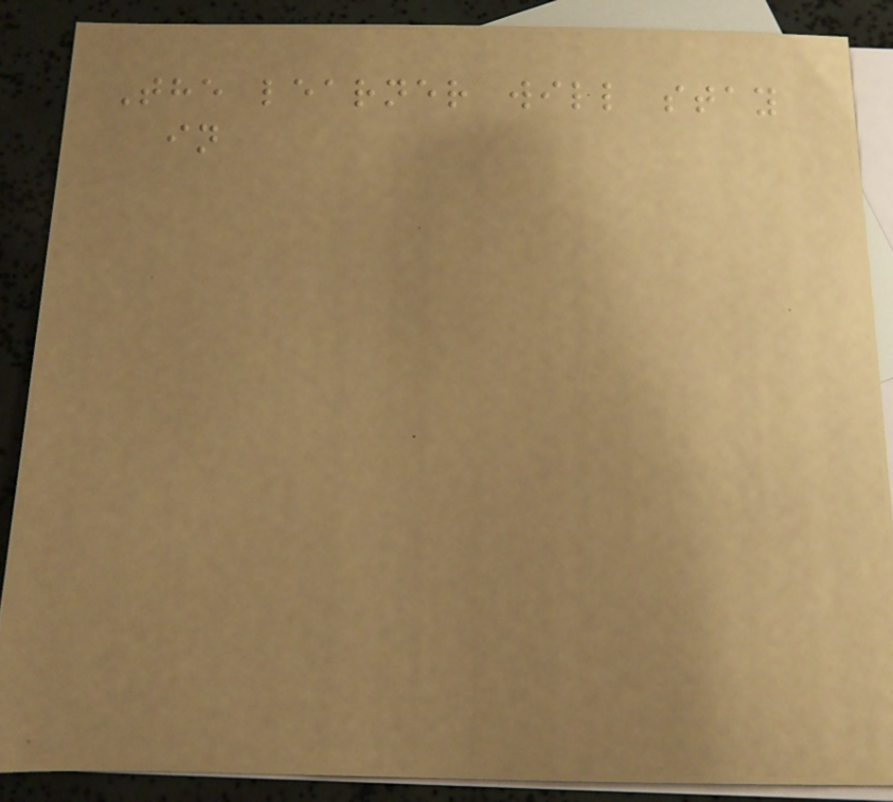The learner will stay
in
